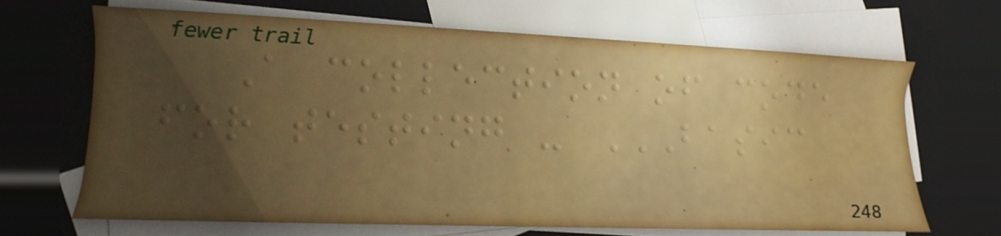A collection of code
for testing - BASIC
